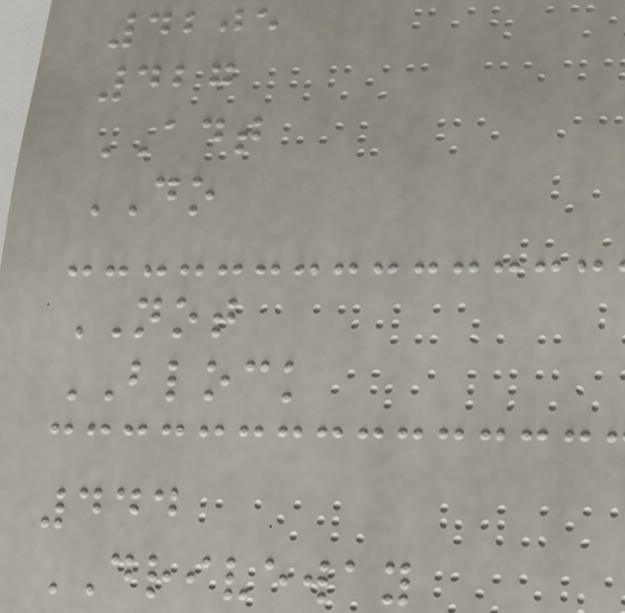4205
427
ADT
DO
NOT
BLOCK
444
DRIVEWAY
